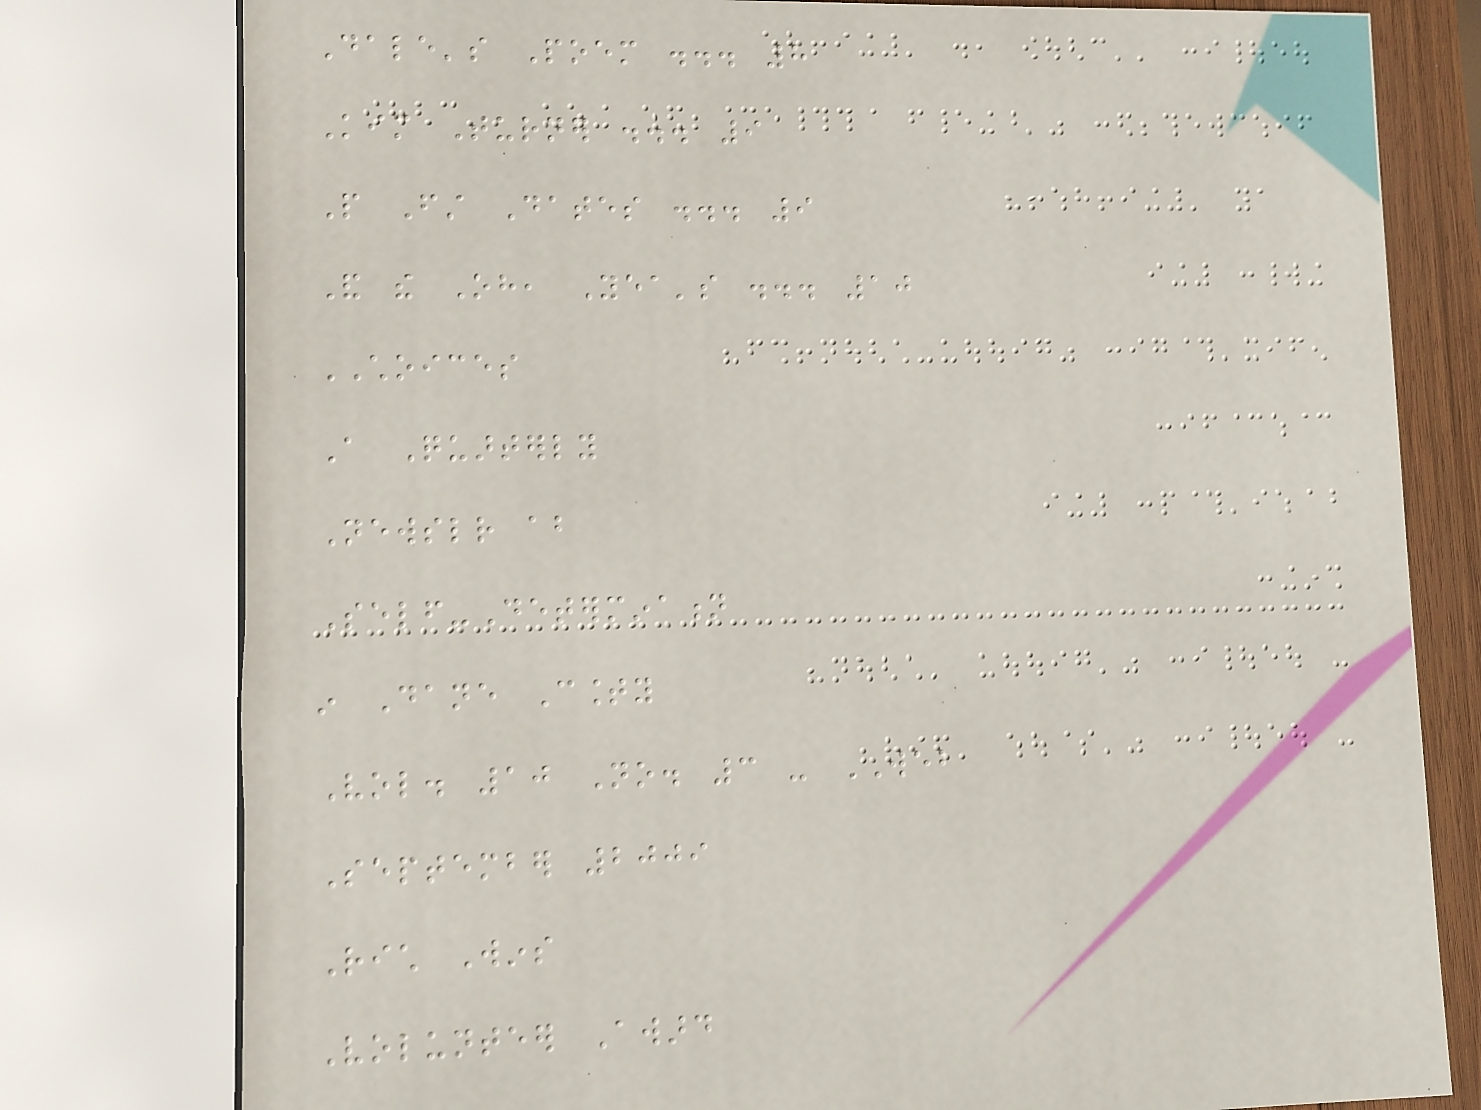Dale's Poem ... 8
Kim Turner ... 9
People First Dates ... 9
And the Oh, Yea's ... 10
CHOICES
A Quarterly
Newsletter about
Self-Determination
in Dane County
Vol. 10 No. 3 - WEB
September 2009
Rich Wins
Volunteer Award
